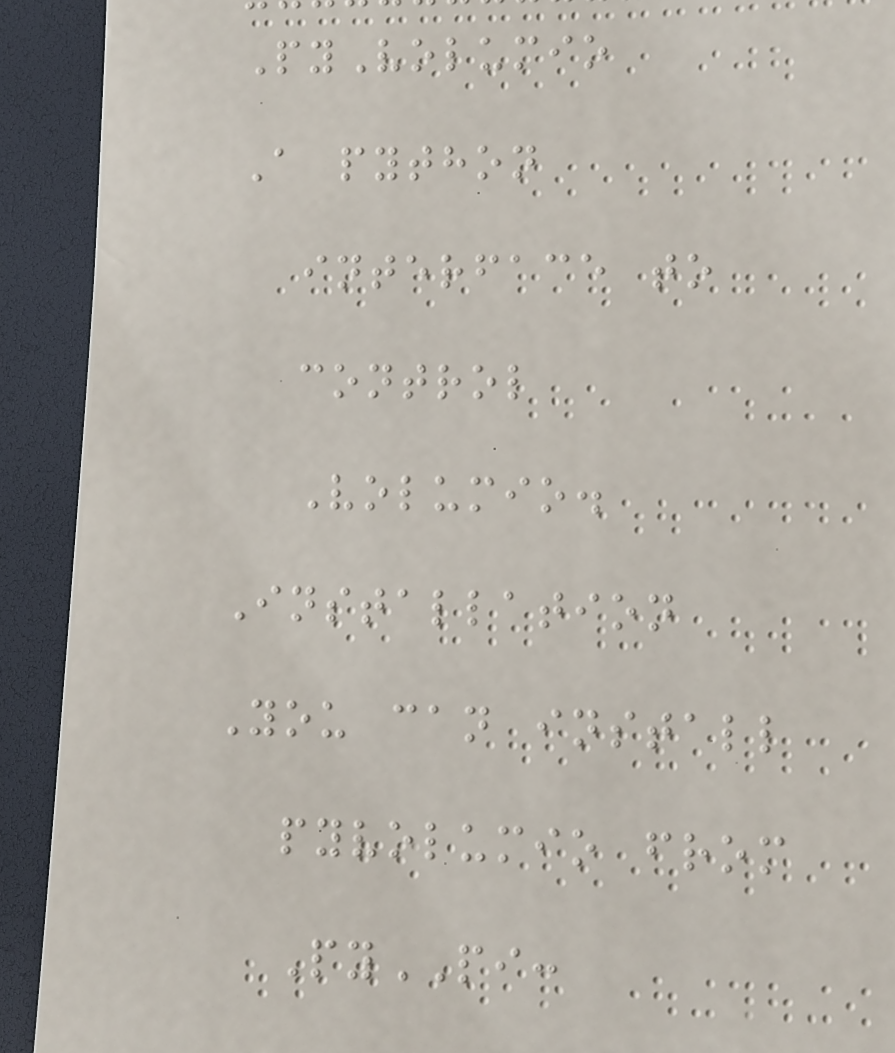PyVolumio
A python
interface to
control
Volumio.
Installation
You can install
pyvolumio from
PyPI:
